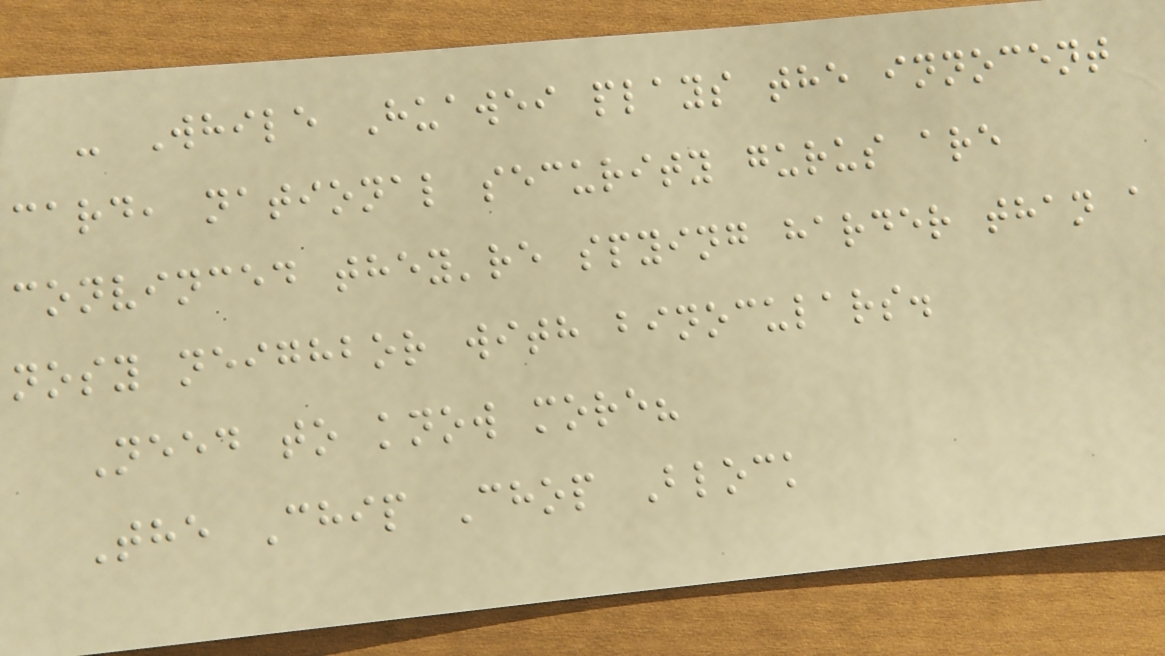- While Huawei plays the innocent
card, national security gurus are
convinced they're spying harder than a
nosy neighbor with binoculars.
Need to know more?
The Chip Chop Block
